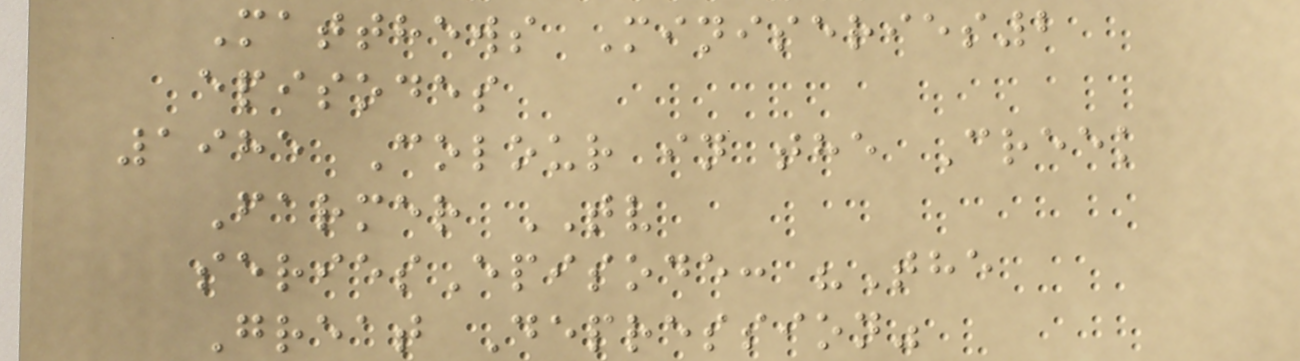Matthews Miniseries2
episodes
1985 Colour in the Creek
Farmer TV
seriesEpisode: "The
Great Depression"
